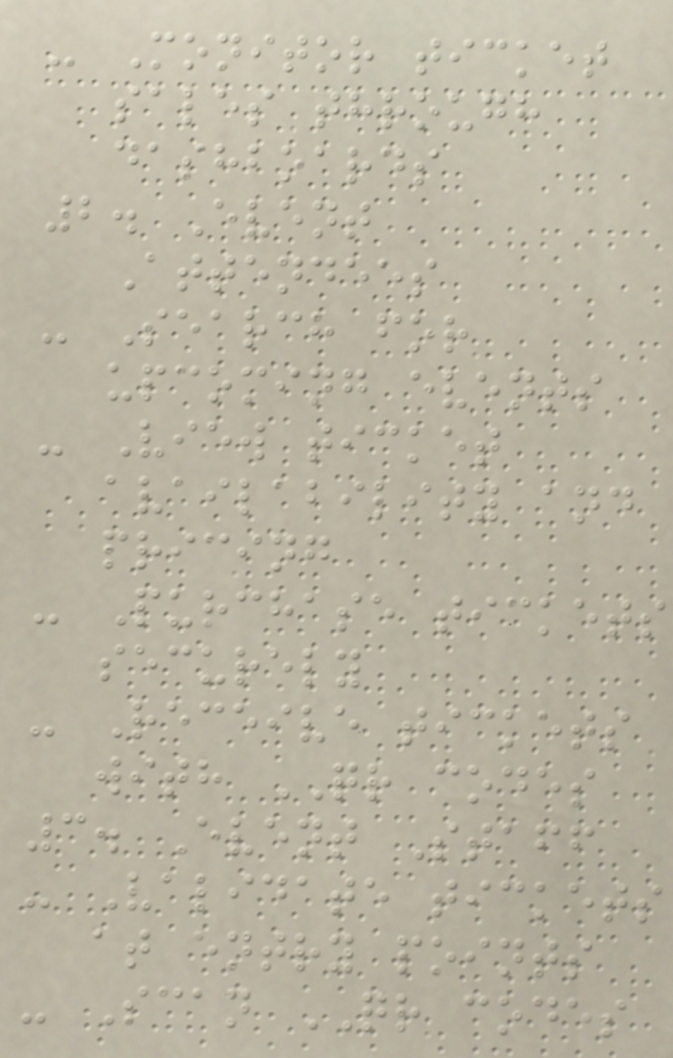- Monitor ticket
sales through
dashboards
2. Event
Attendees
- Search for
upcoming events
- View ticket
availability and
pricing
- Purchase tickets
securely
- Receive tickets
with QR codes
3. Event Staff
- Validate tickets
at entry points
- Scan QR codes
